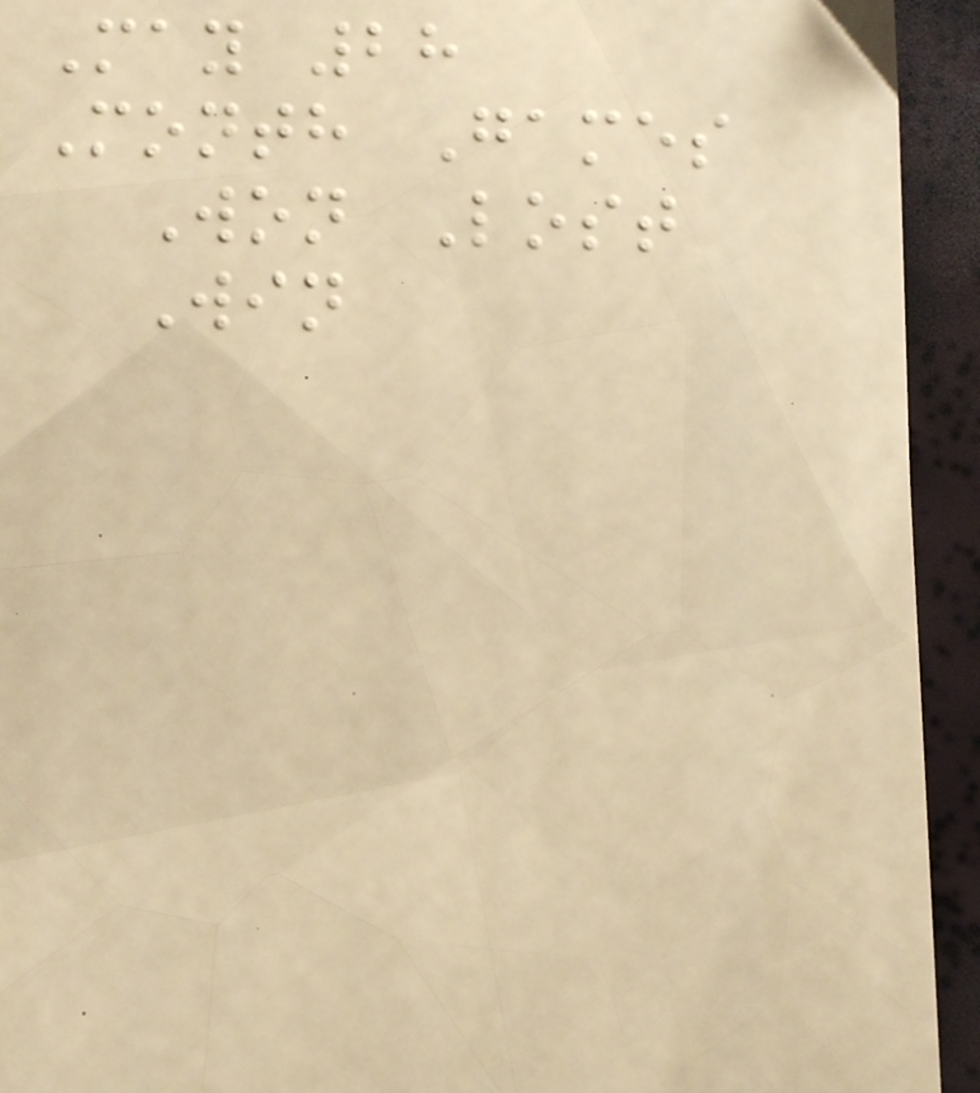May 28
Month Games
Won Lost
Win
